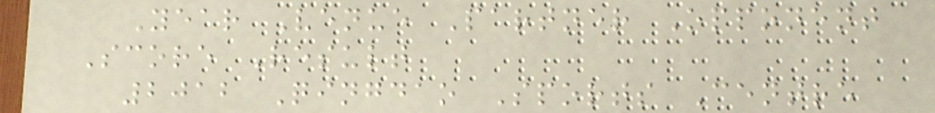Year Venue Partner Opponent
Score Result
2012 Qingdao Sports Centre
